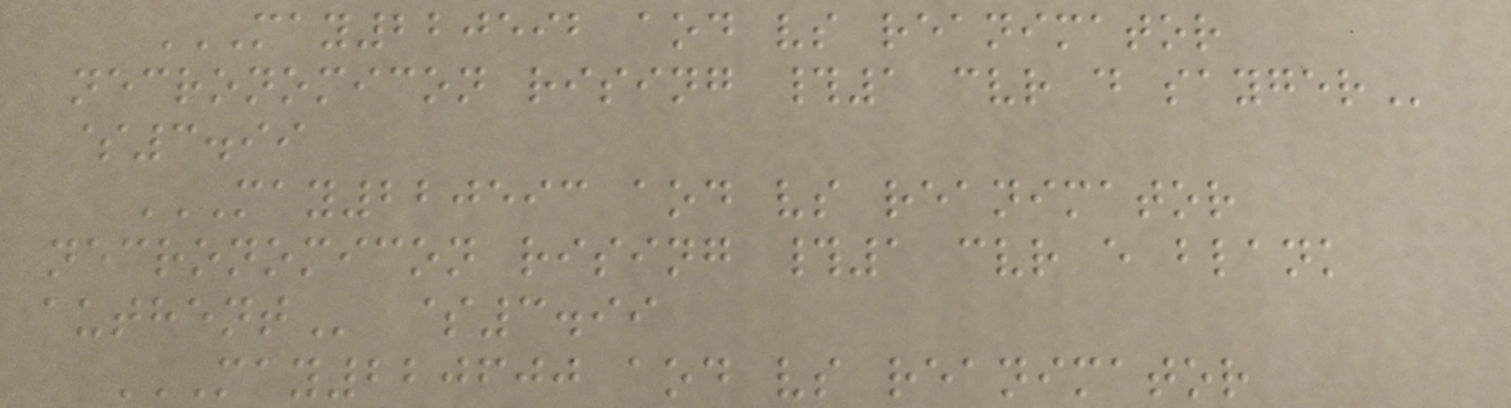MAY220592 AOD VS REANIMATOR
NECRONOMICON RISING #1 CVR D SAYGER
$3.99
MAY220593 AOD VS REANIMATOR
NECRONOMICON RISING #1 CVR E BLANK
AUTHENT $3.99
MAY220600 AOD VS REANIMATOR
